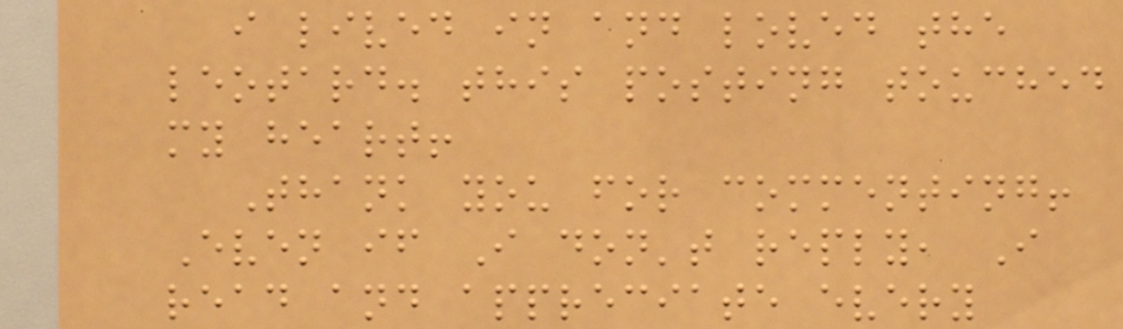i lived in and loved the
leotard. this posting touched
my heart!
Thank you for commenting!
Even if I don't reply, I
read and appreciate every
